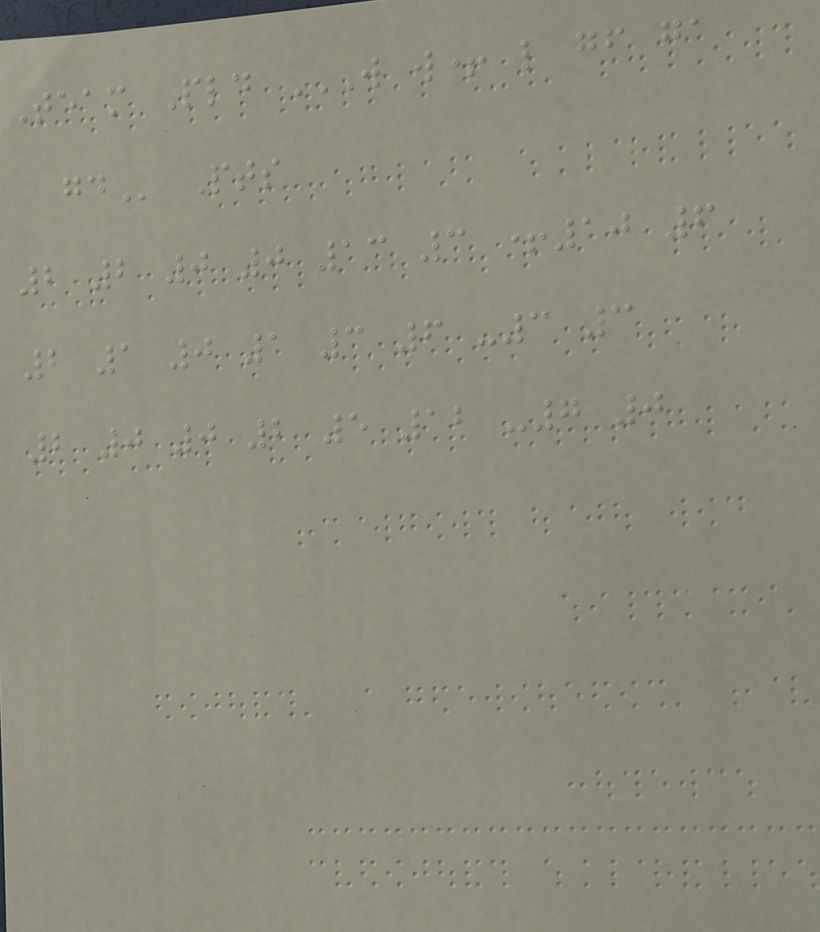Team Pld W W+ L GF GA
GD Pts
2 2 0 0 13 3 +10 6
2 1 0 1 3 6 -3 3
2 0 0 2 5 12 -7 0
